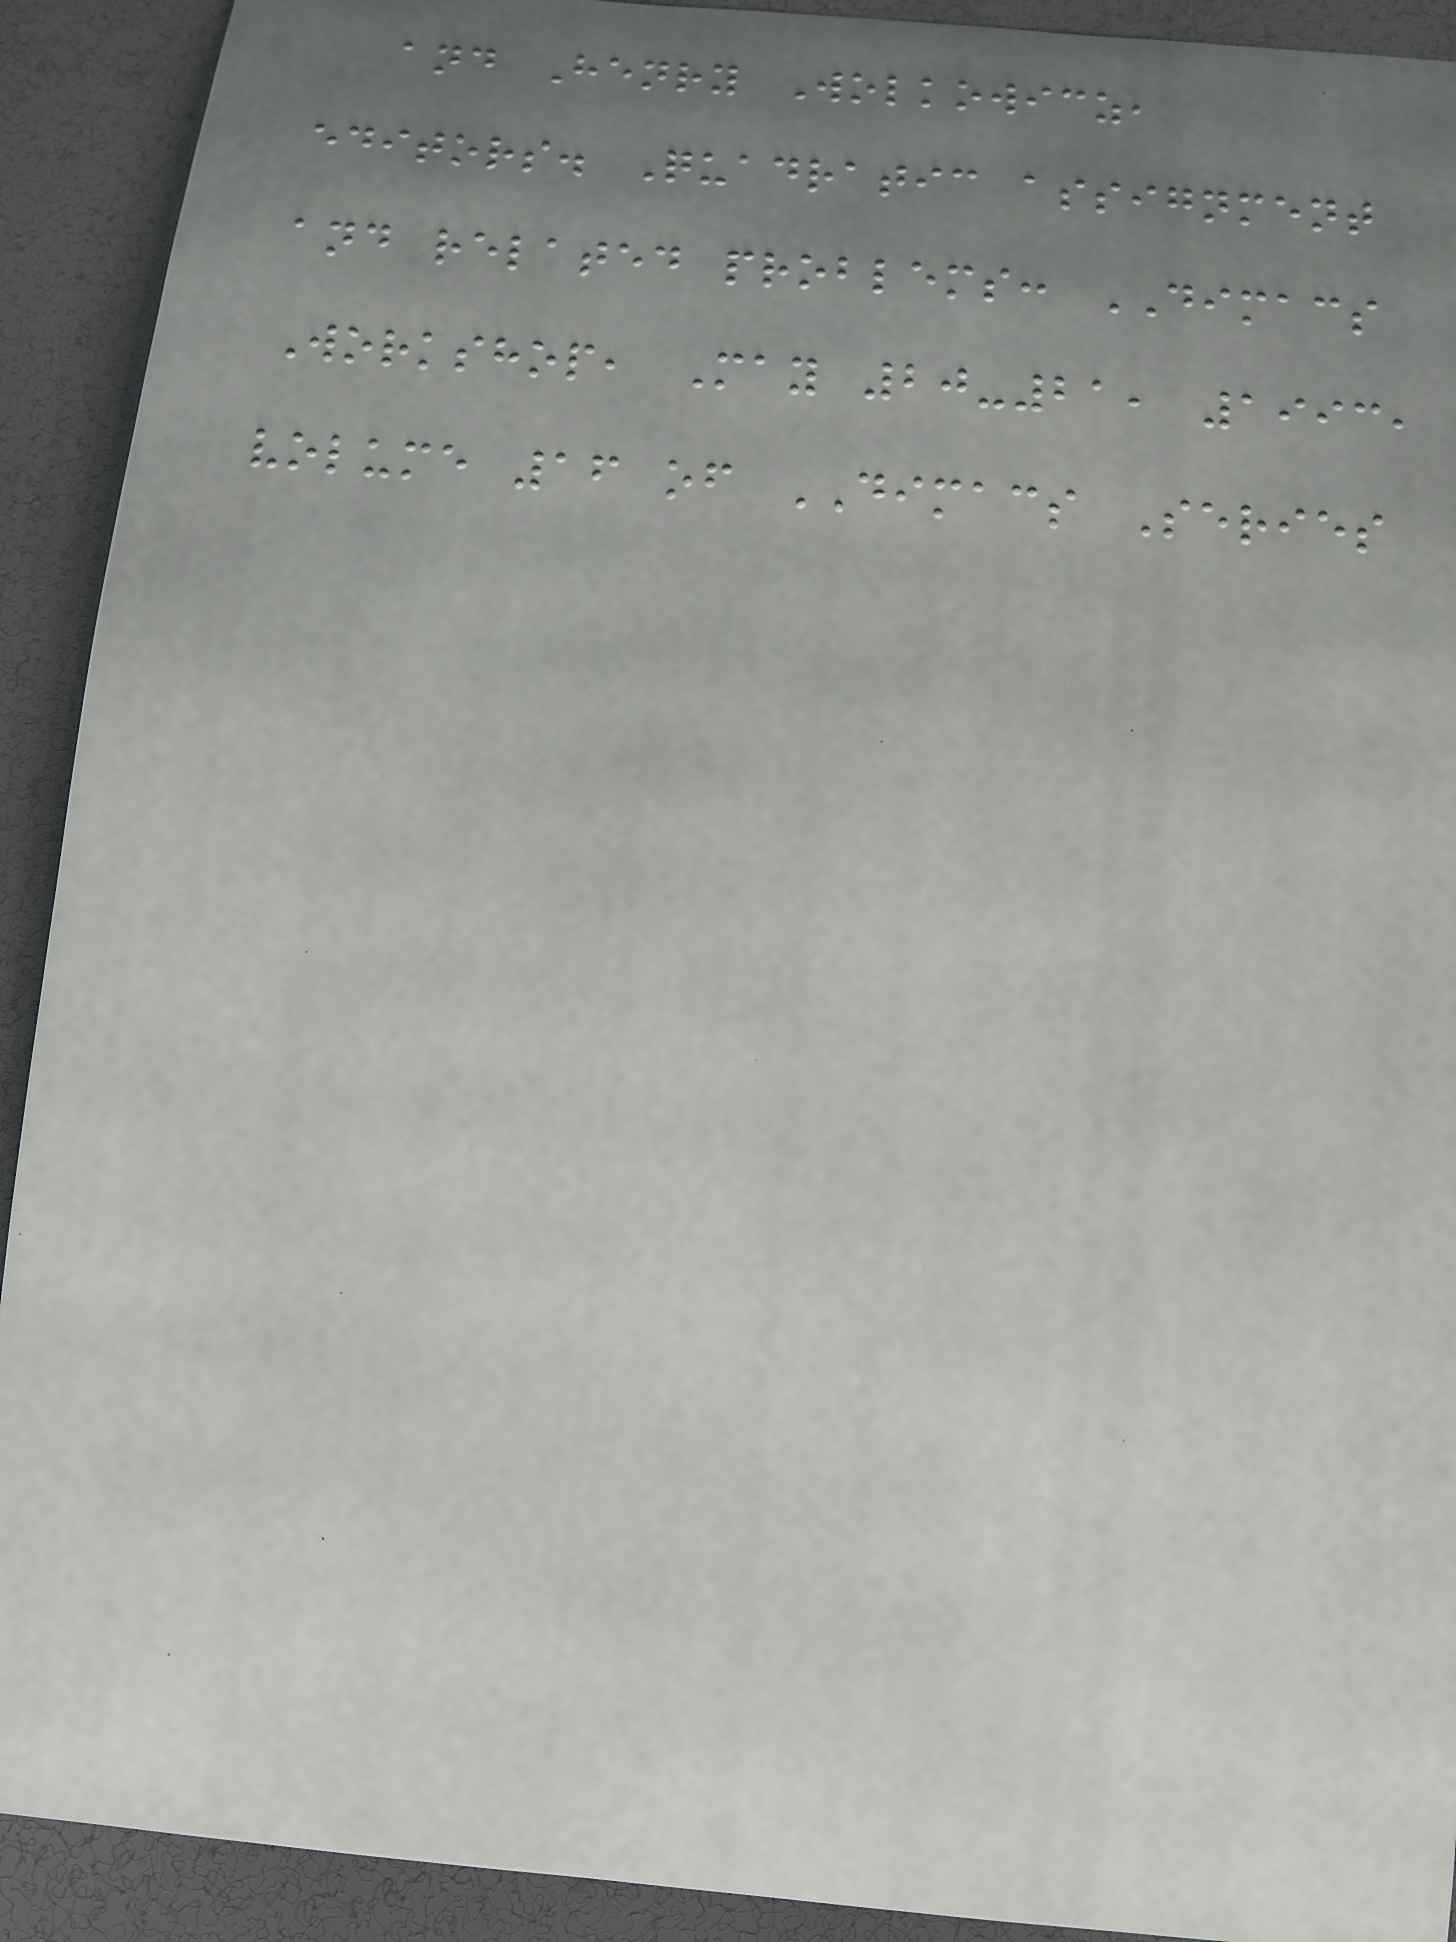and Henry Wolkowicz,
editors. Quadratic assignment
and related problems: DIMACS
Workshop, May 20-21, 1993,
volume 16 of DIMACS Series
